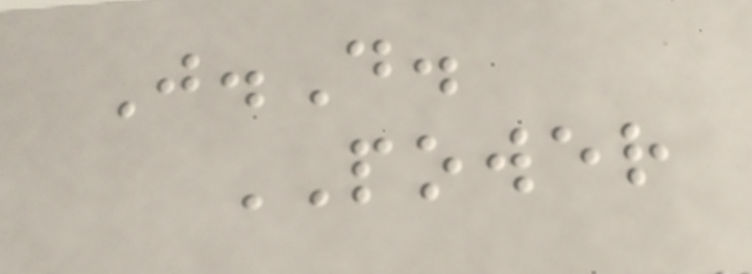J.D.
POWER
